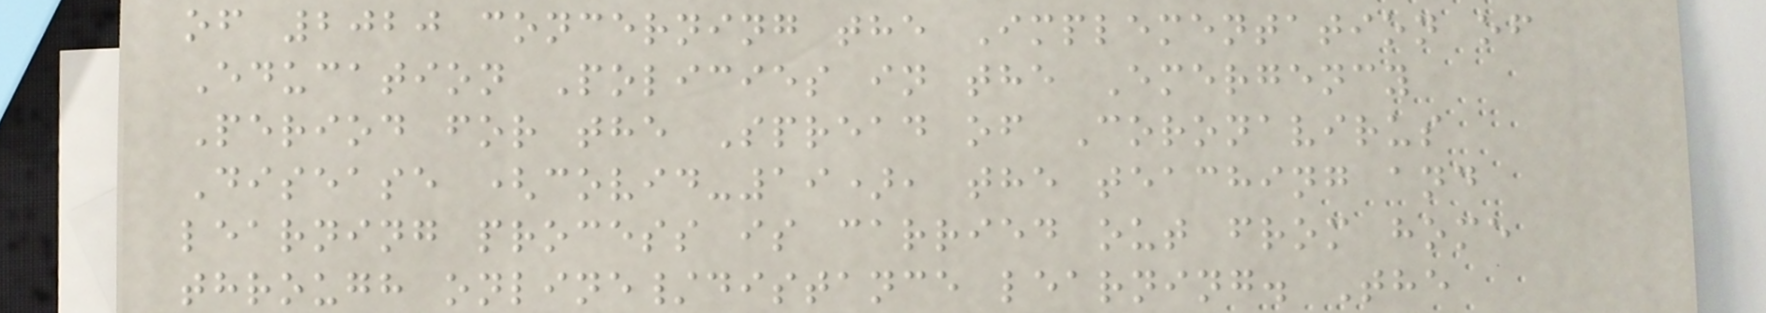of 2020 concerning the Implementation of
Education Policies in the Emergency
Period for the Spread of Coronavirus
Disease (covid-19), the teaching and
learning process is carried out from home
through online/distance learning. The
